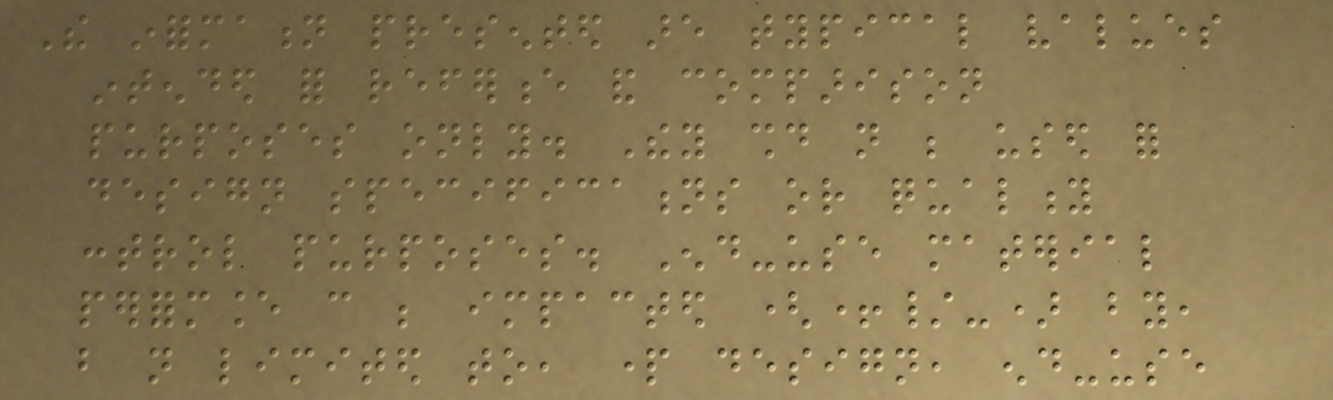The information presented are typical values
intended for reference and comparison
purposes only. They should not be used for
design specifications or quality
control purposes. End-use material
performance can be impacted (+/-) by,
but not limited to, part design, end-use
